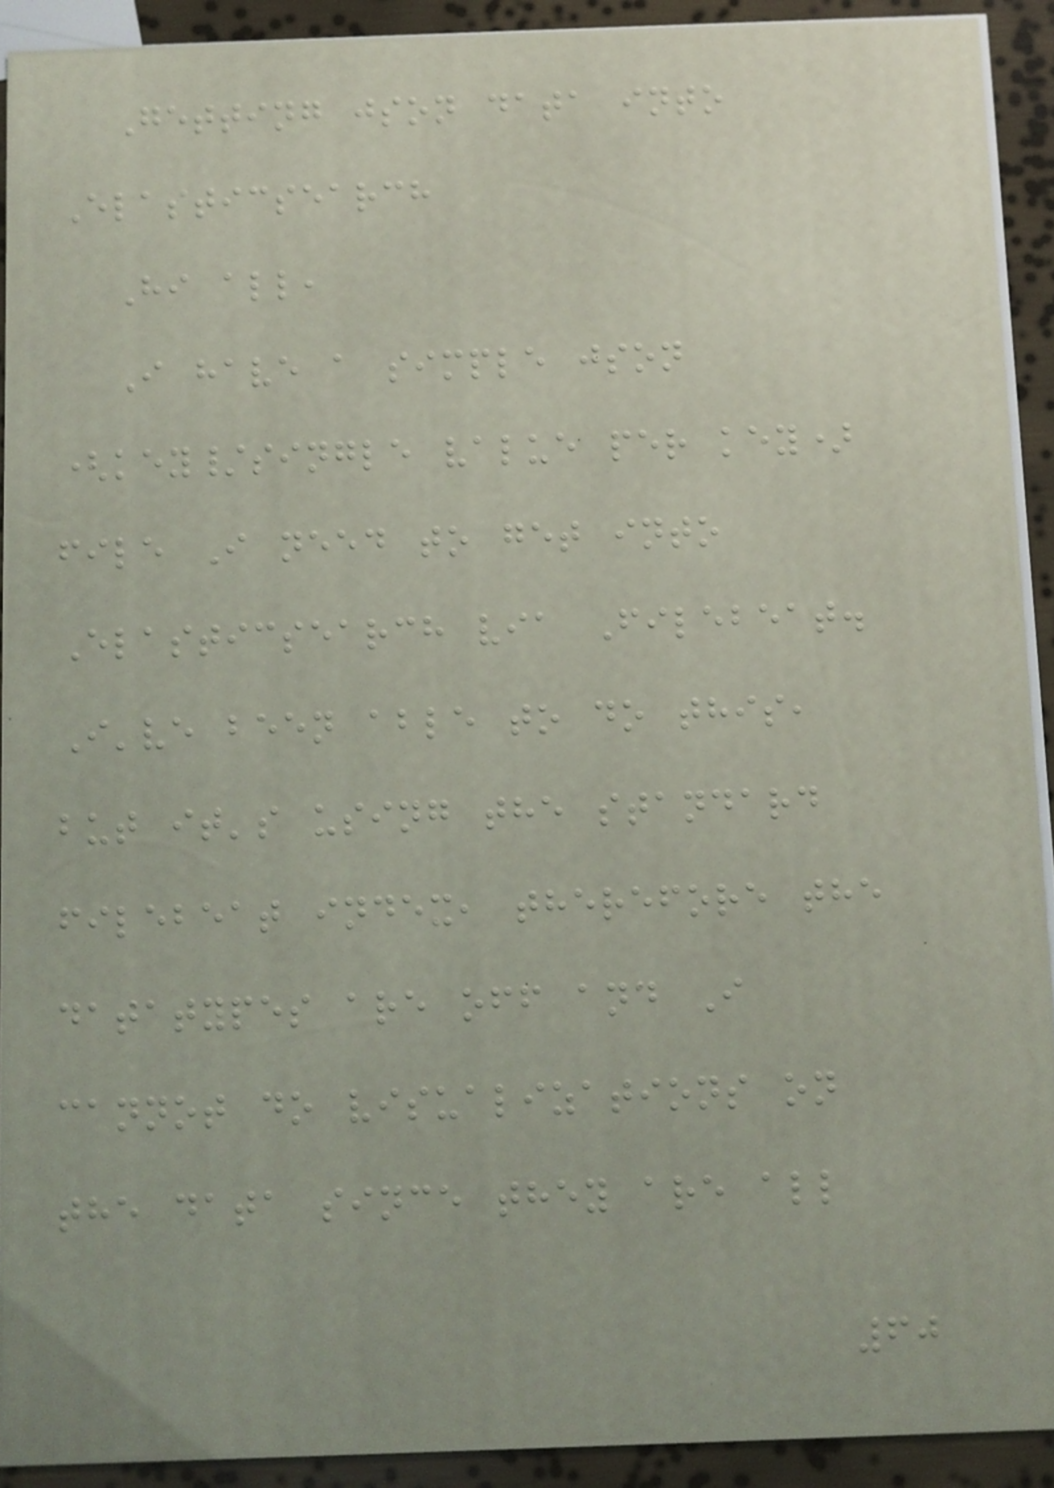Getting json data into
Elasticsearch
Hi all,
I have a simple json
(key/single value per key)
file I need to get into
Elasticsearch via Filebeat.
I've been able to do this,
but it's using the standard
filebeat index, therefore the
datatypes are off and I
cannot do visualizations on
the data since they are all
60
